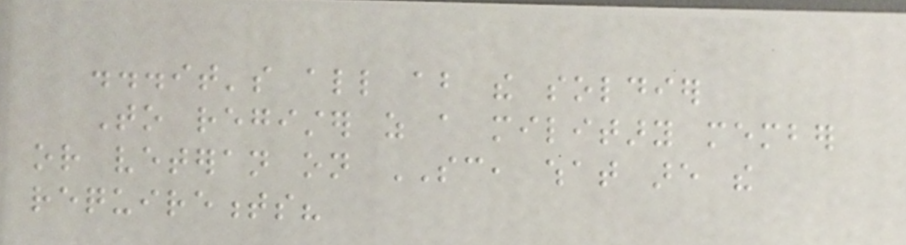...it's all about the soldier
To register as a military member
or veteran on SC, what are the
requirements?
